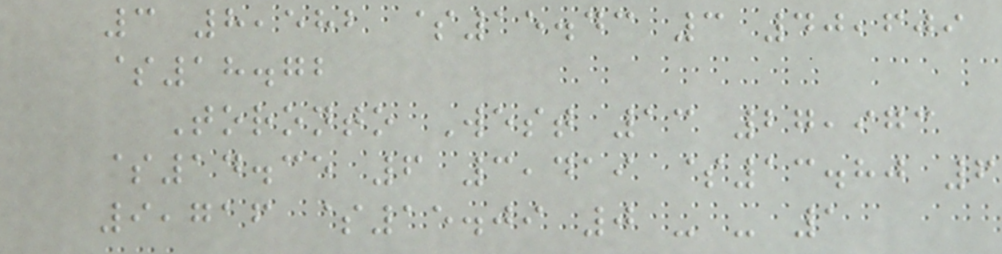3 8,582 $15.43 3 40,609
$18.72
Toronto West 13 27,973
$14.35 6 3,419 $13.80 6
9,716 $15.09 0 - - 1
